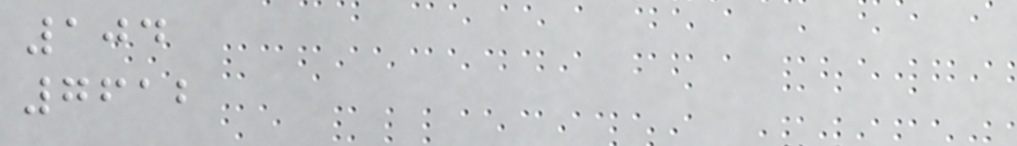104
7612
